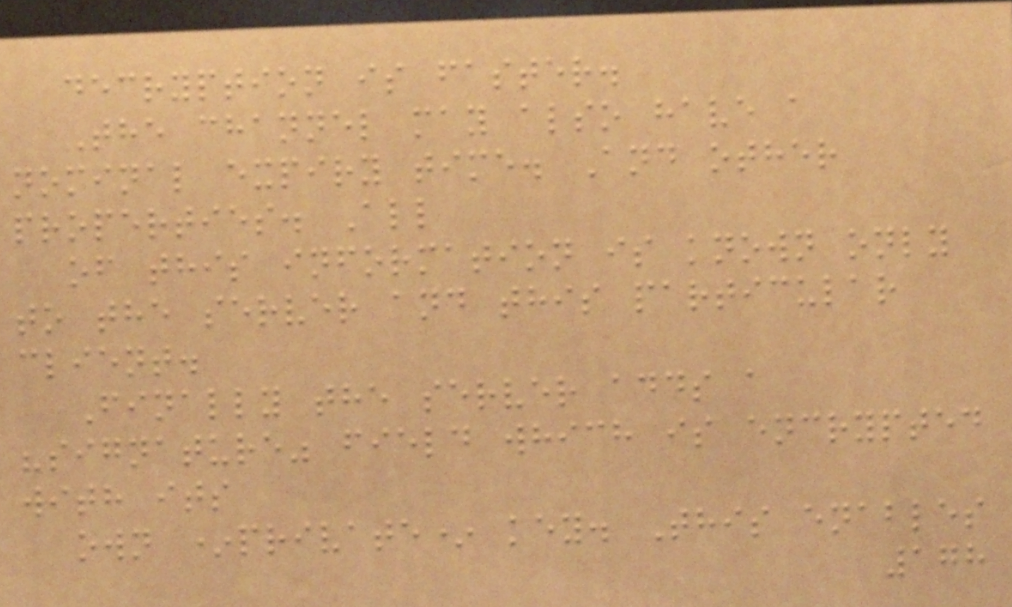decryption is faster.
The channel may also have a
nominal expiry time. And other
properties. All
of this information is known only
to the server and this particular
client.
Finally the server adds a
"signature" field which is encrypted
with its
own *private* key. This enables
178
